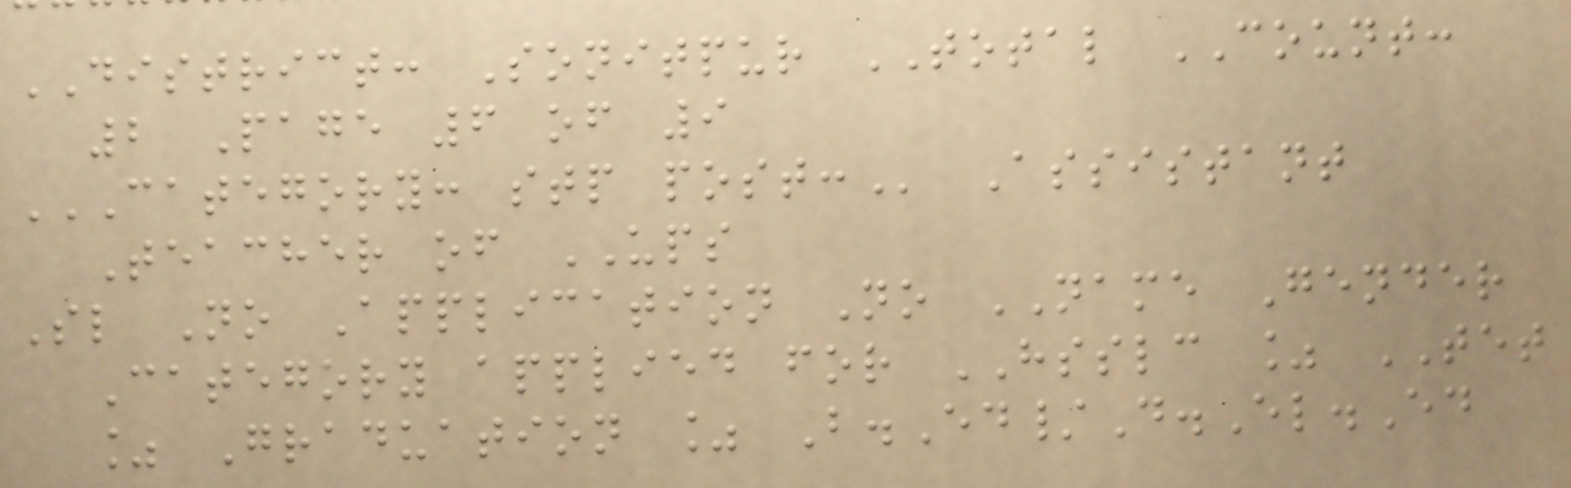DISTRICT: Sonitpur TOTAL COUNT:
2 Page 6 of 9
CATEGORY: STP POST: Assistant
Teacher of UPS
Sl No Application No NAME Gender
Category applied for HSSLC % TET
% Graduation % B.Ed/D.El.Ed
